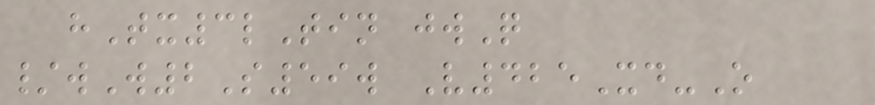hTx3lTin jwQ
/wW2S59w V425Xd-O
